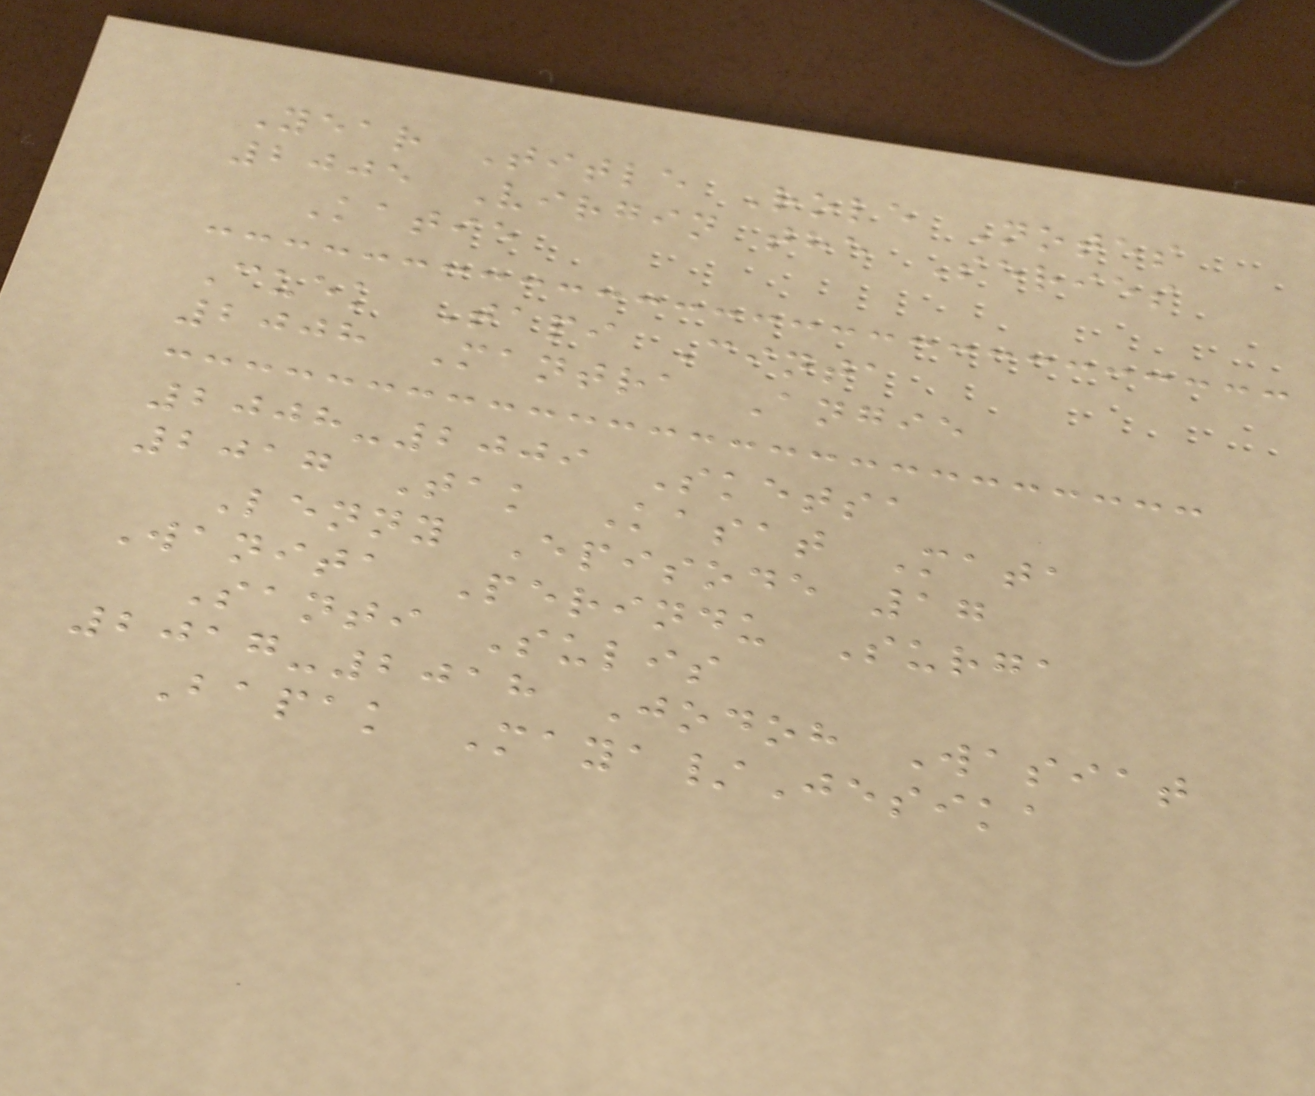Year Title Role Notes
2005 Virgin the Series
Katie
Cuek Tapi Cinta
2008 Mantra Angie
2008-2009 Sketsa
2017 Tak Kasat Mata
Lenny Episode 17
Wanita Perindu Surga
Santi Sulis
2017-2018 Jodoh Wasiat
Bapak Maya/Jesika
